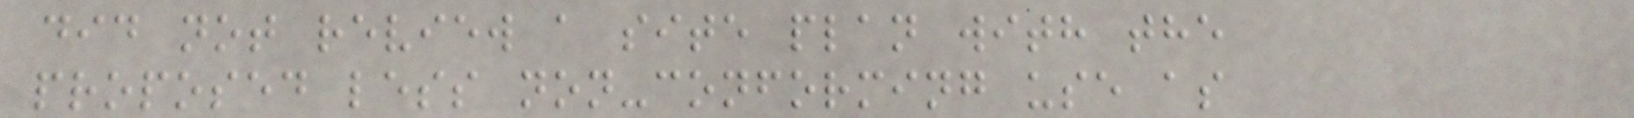did not review a site plan with the
proposed less non-conforming use as
